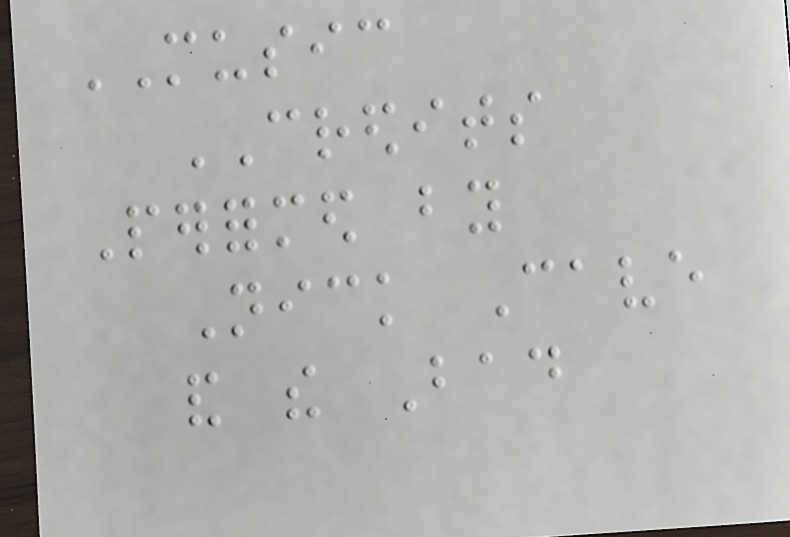MUSIC
CREDITS
Performed by
Nick Cave
and the Bad
